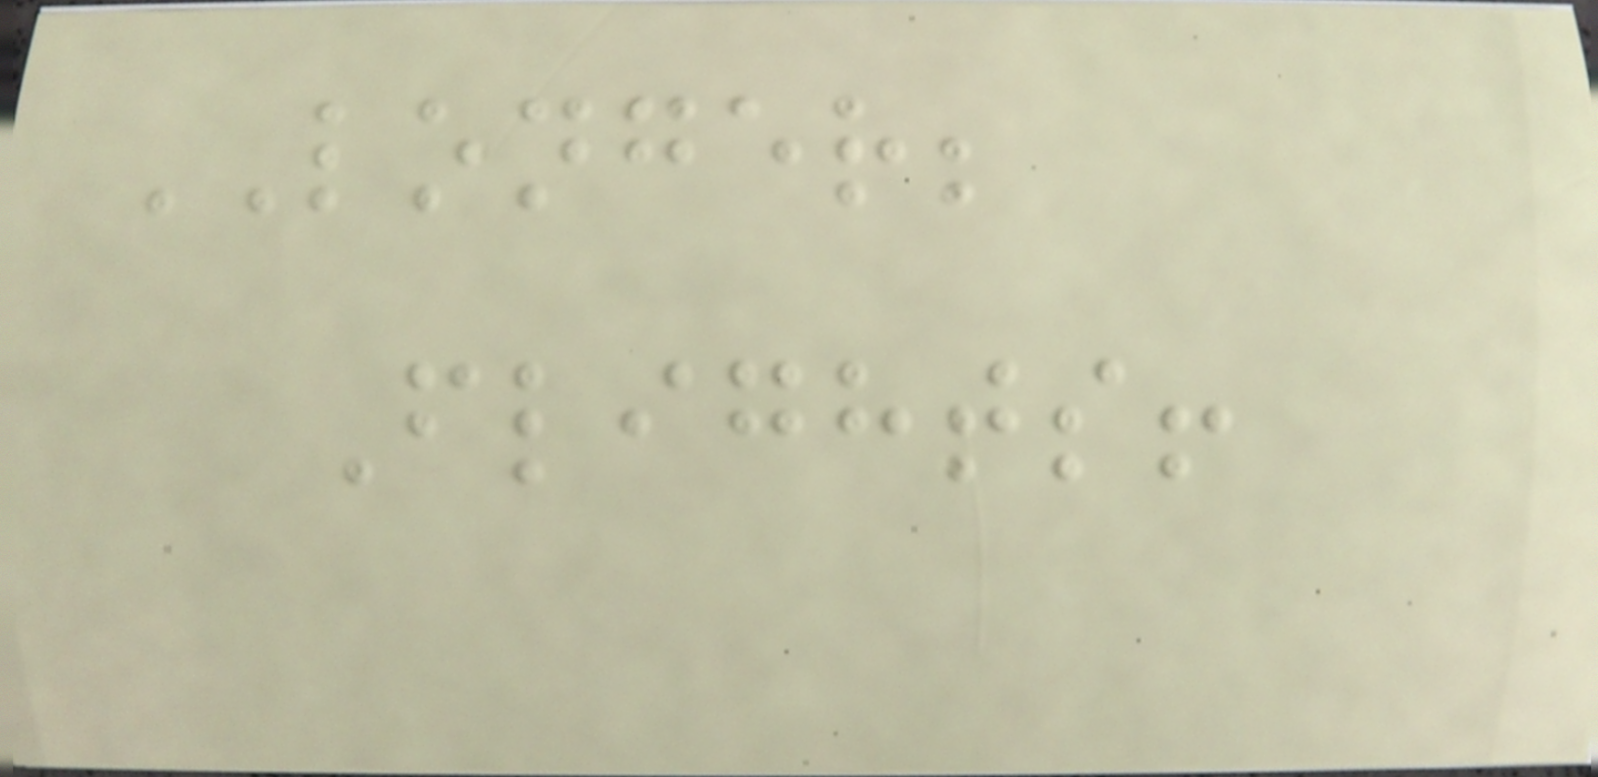LONGER;
Flights!
